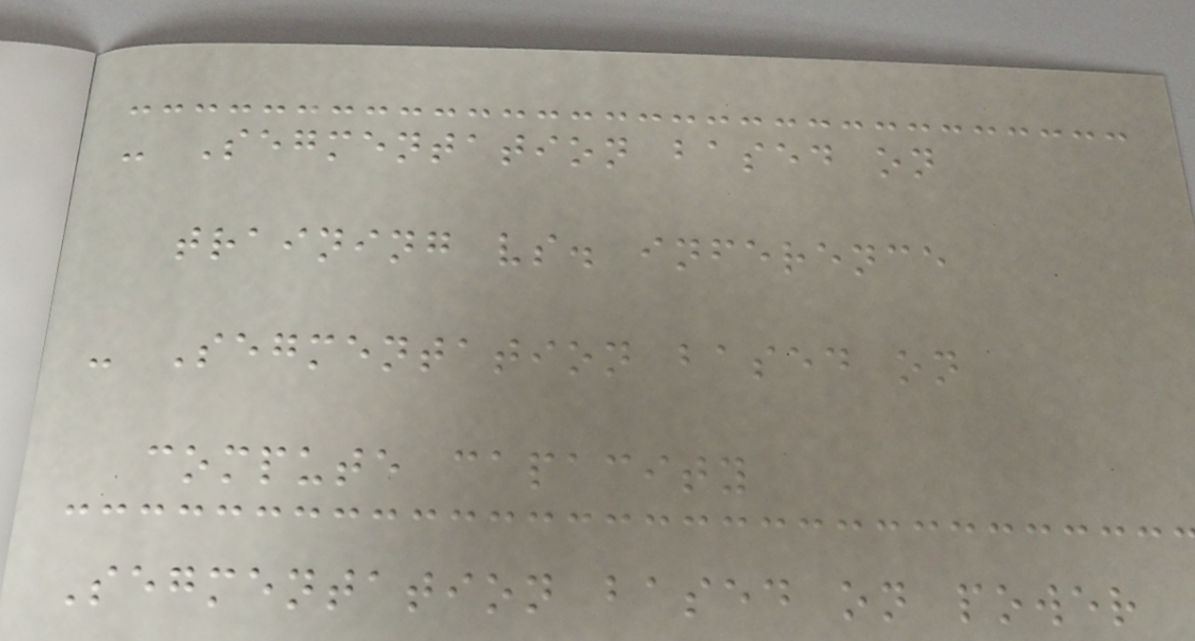- Segmentation based on
training vs. inference
- Segmentation based on
compute capacity
Segmentation based on power
